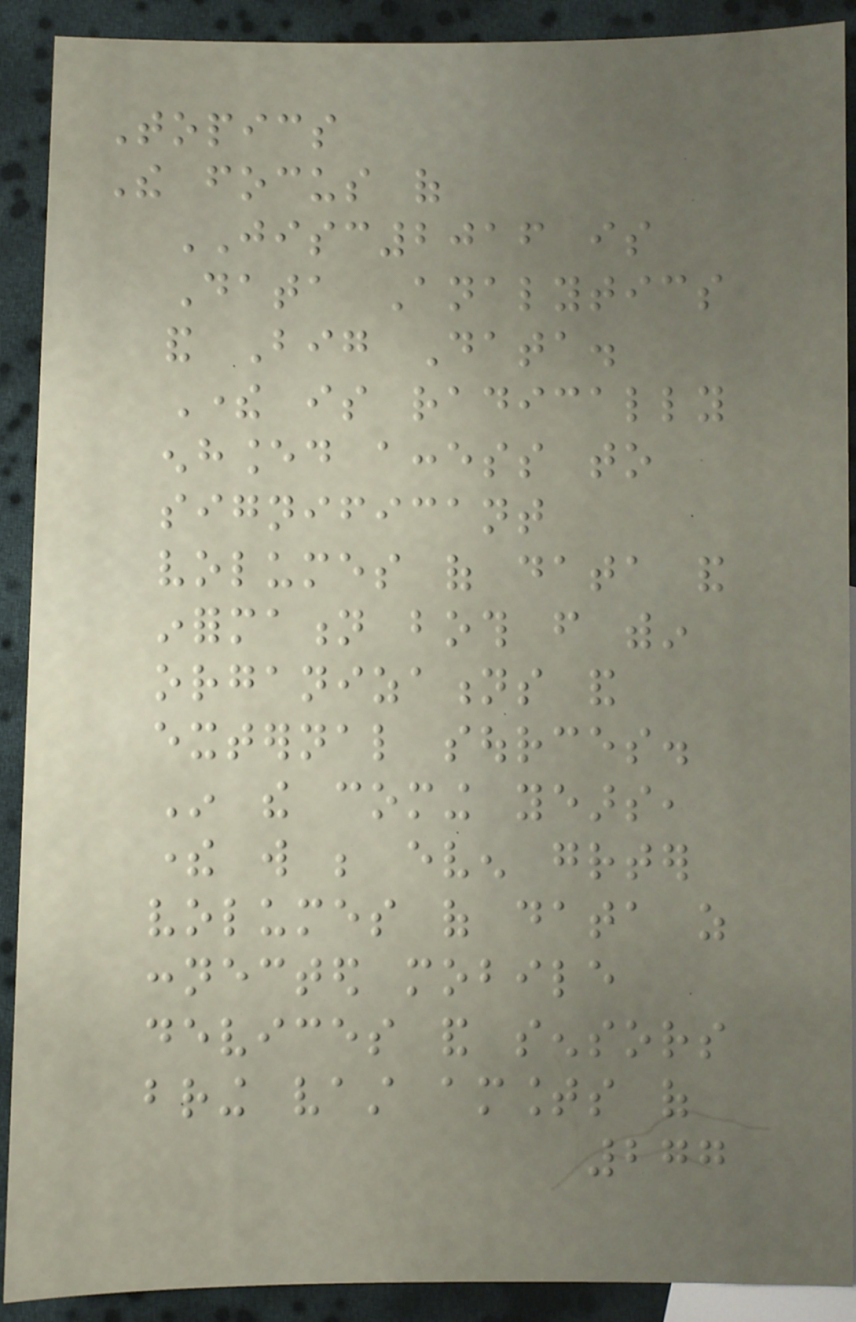Topics
The focus of
JISC2016 is
Data Analytics
and Big Data.
There is radically
enhanced access to
significant
volumes of data and
information both from within
organizations and
external sources.
In the coming years,
there will be even greater
volumes of data as
connected mobile
devices and sensors
bring vast amounts of
277
